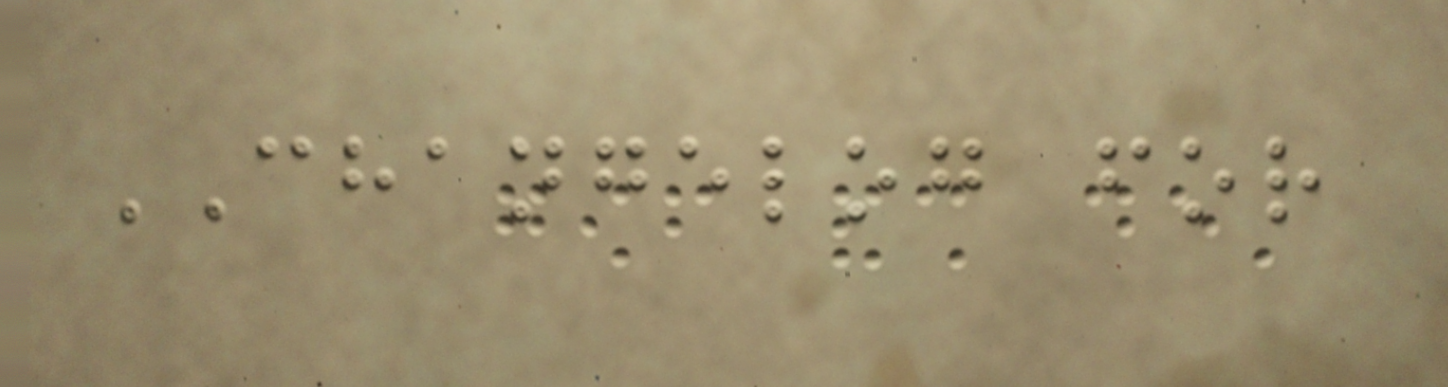CHANGELOG for
